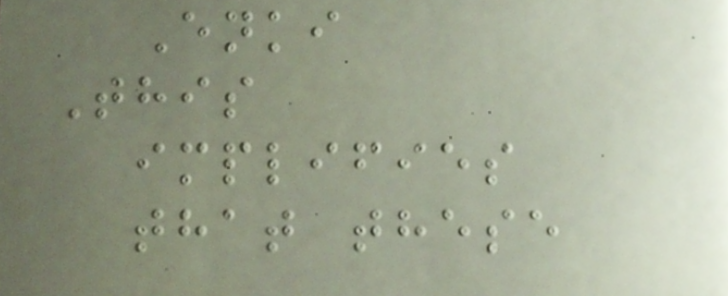Enki
This
implifies
that these
